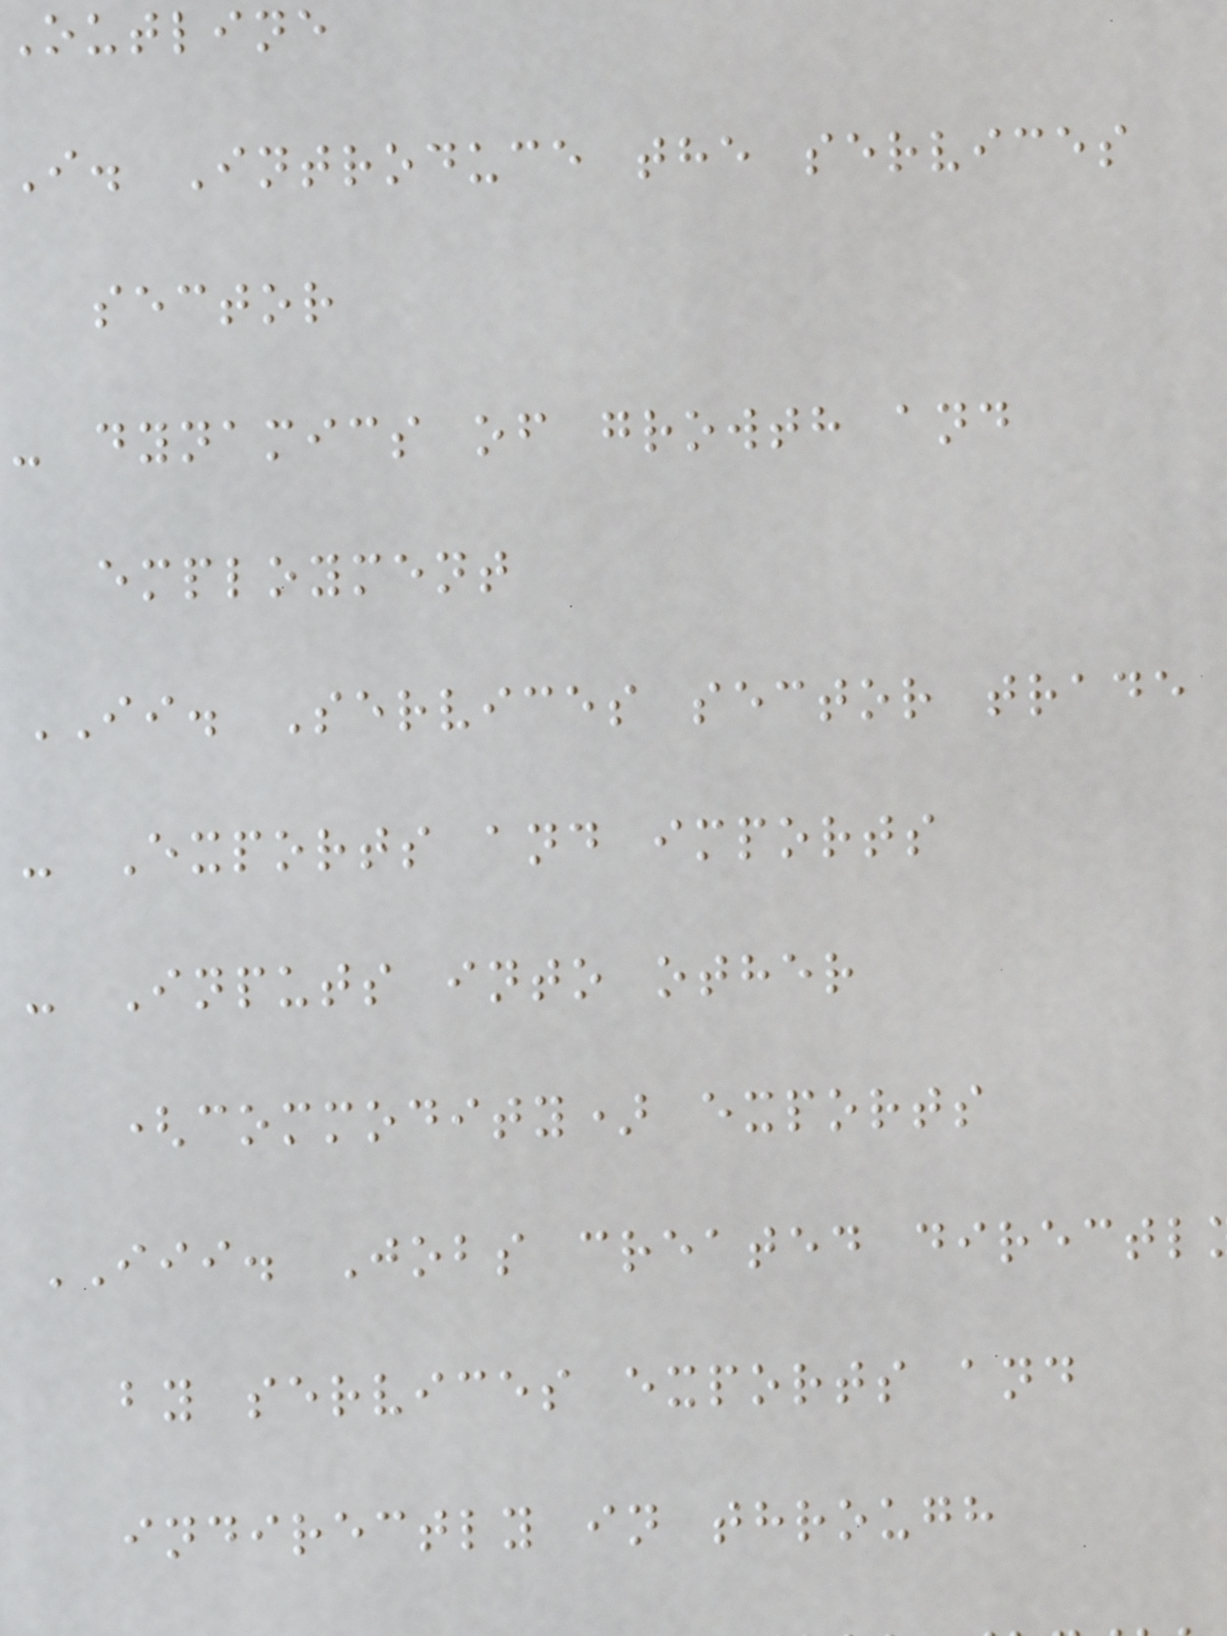Outline
I. Introduce the services
sector
- dynamics of growth and
employment
II. Services sector trade
- Exports and imports
- Inputs into other
(commodity) exports
III. Jobs created directl
by services exports and
indirectly in through
